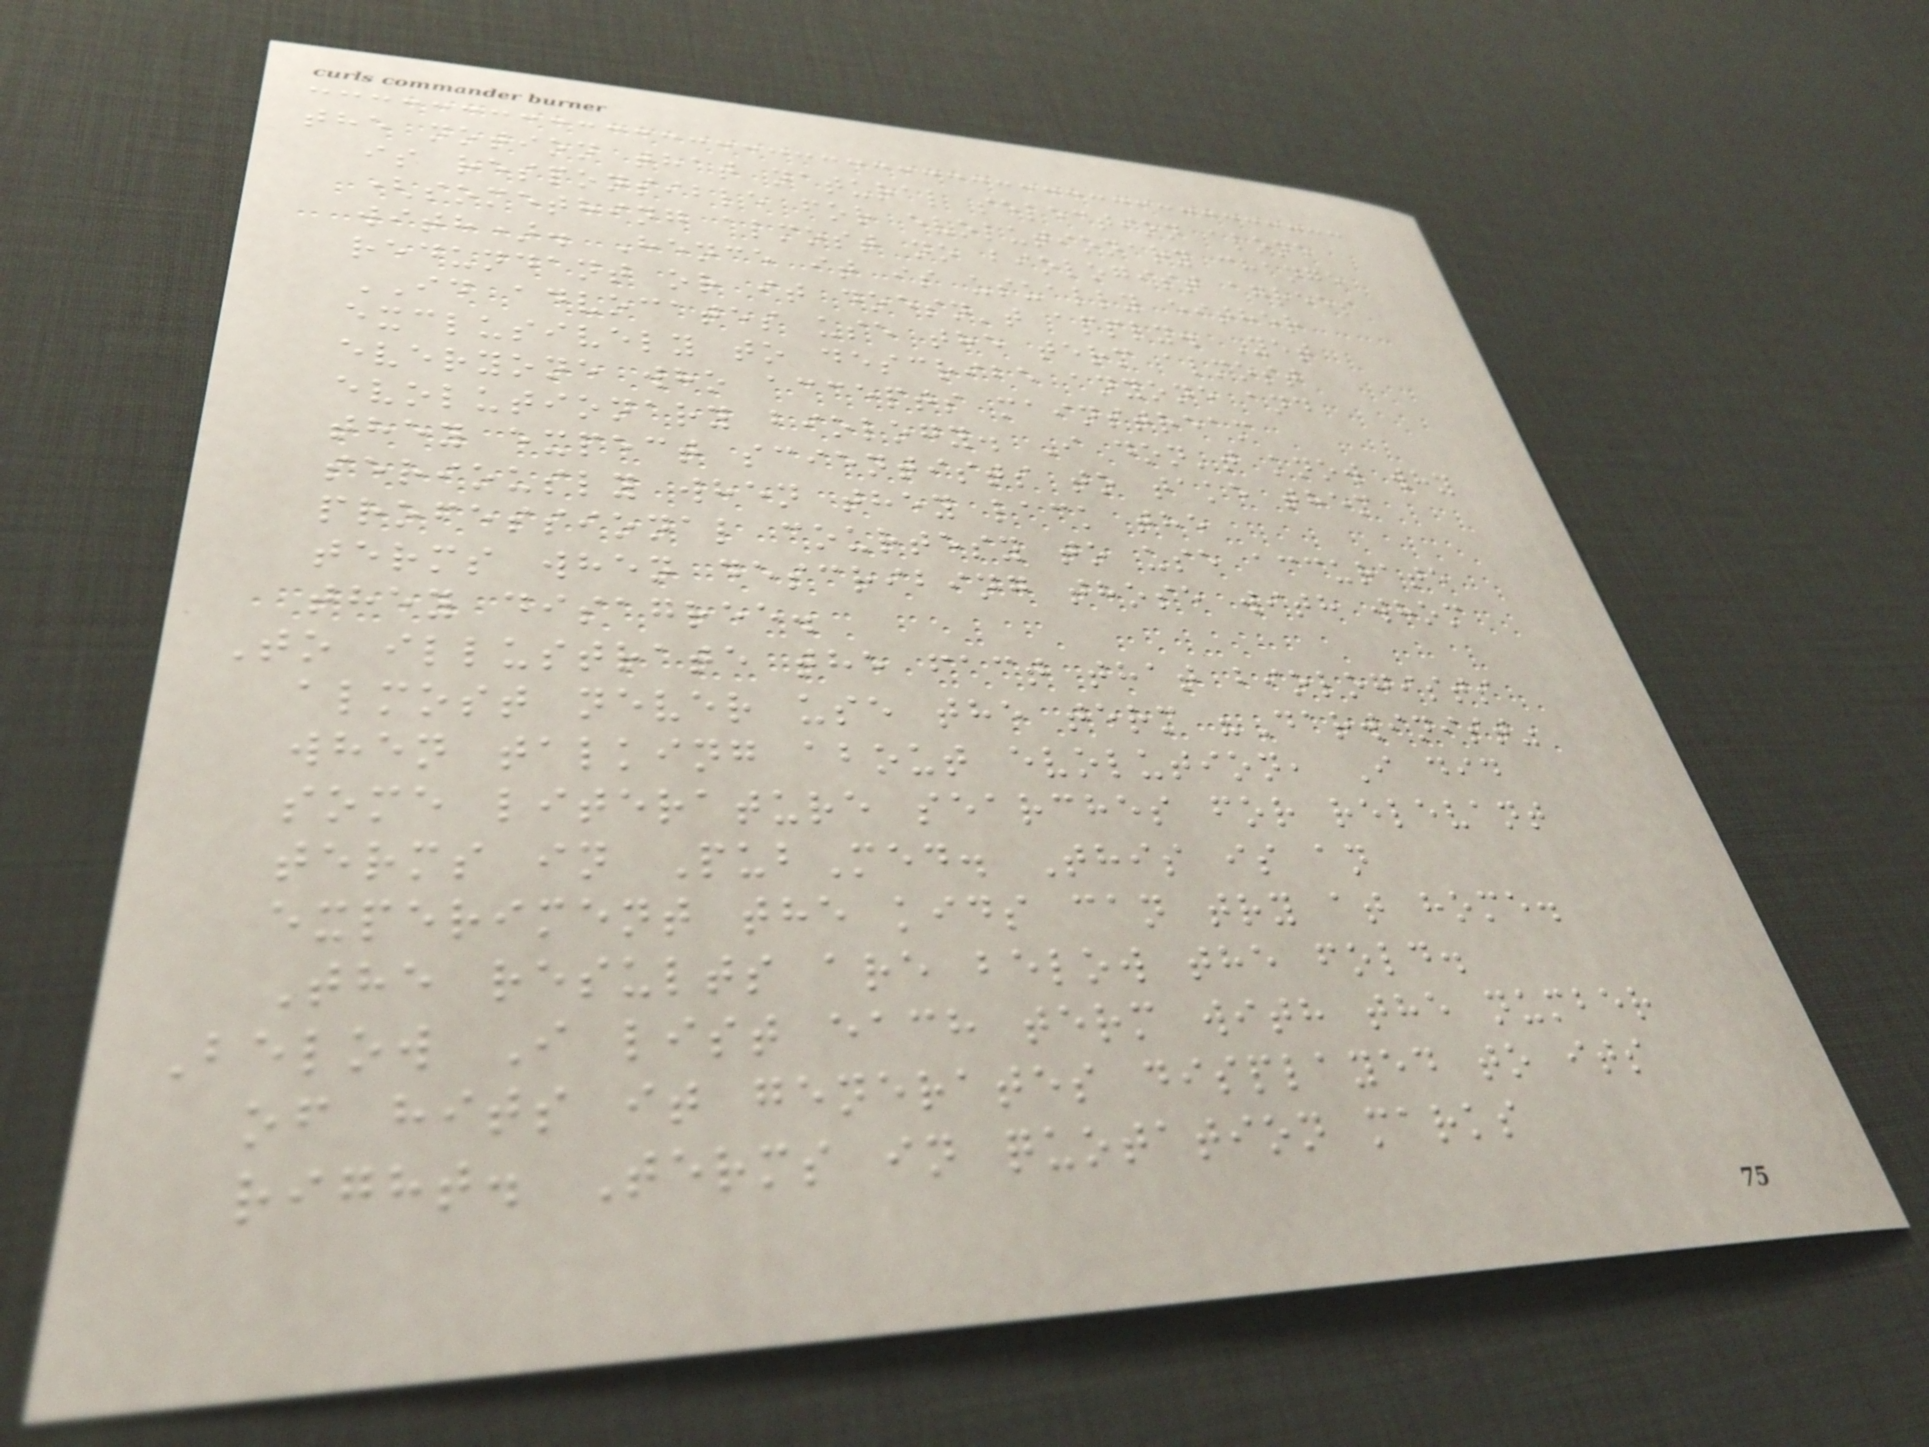the notion that natural selection alone
is responsible for evolutionary change
(something almost no biologist agrees
with). Hence it is usually either
redundant or it doesn't apply. Yet
ID advocates use the term almost
exclusively to describe anyone and
everyone who accepts mainstream
evolutionary biology. I don't know why
they expect scientists to take them
seriously when they lack the
professional courtesy to use accurate
terms when describing those with whom
they disagree.
To illustrate the fact that biologists
almost never use the term "Darwinist"
when talking about evolution, I did
some literature searches for relevant
terms in PubMed. This is an
experiment the kids can try at home.
The results are below the fold.
Below I list each term with the number
of hits it generates displayed to its
right. Terms in quotation marks
